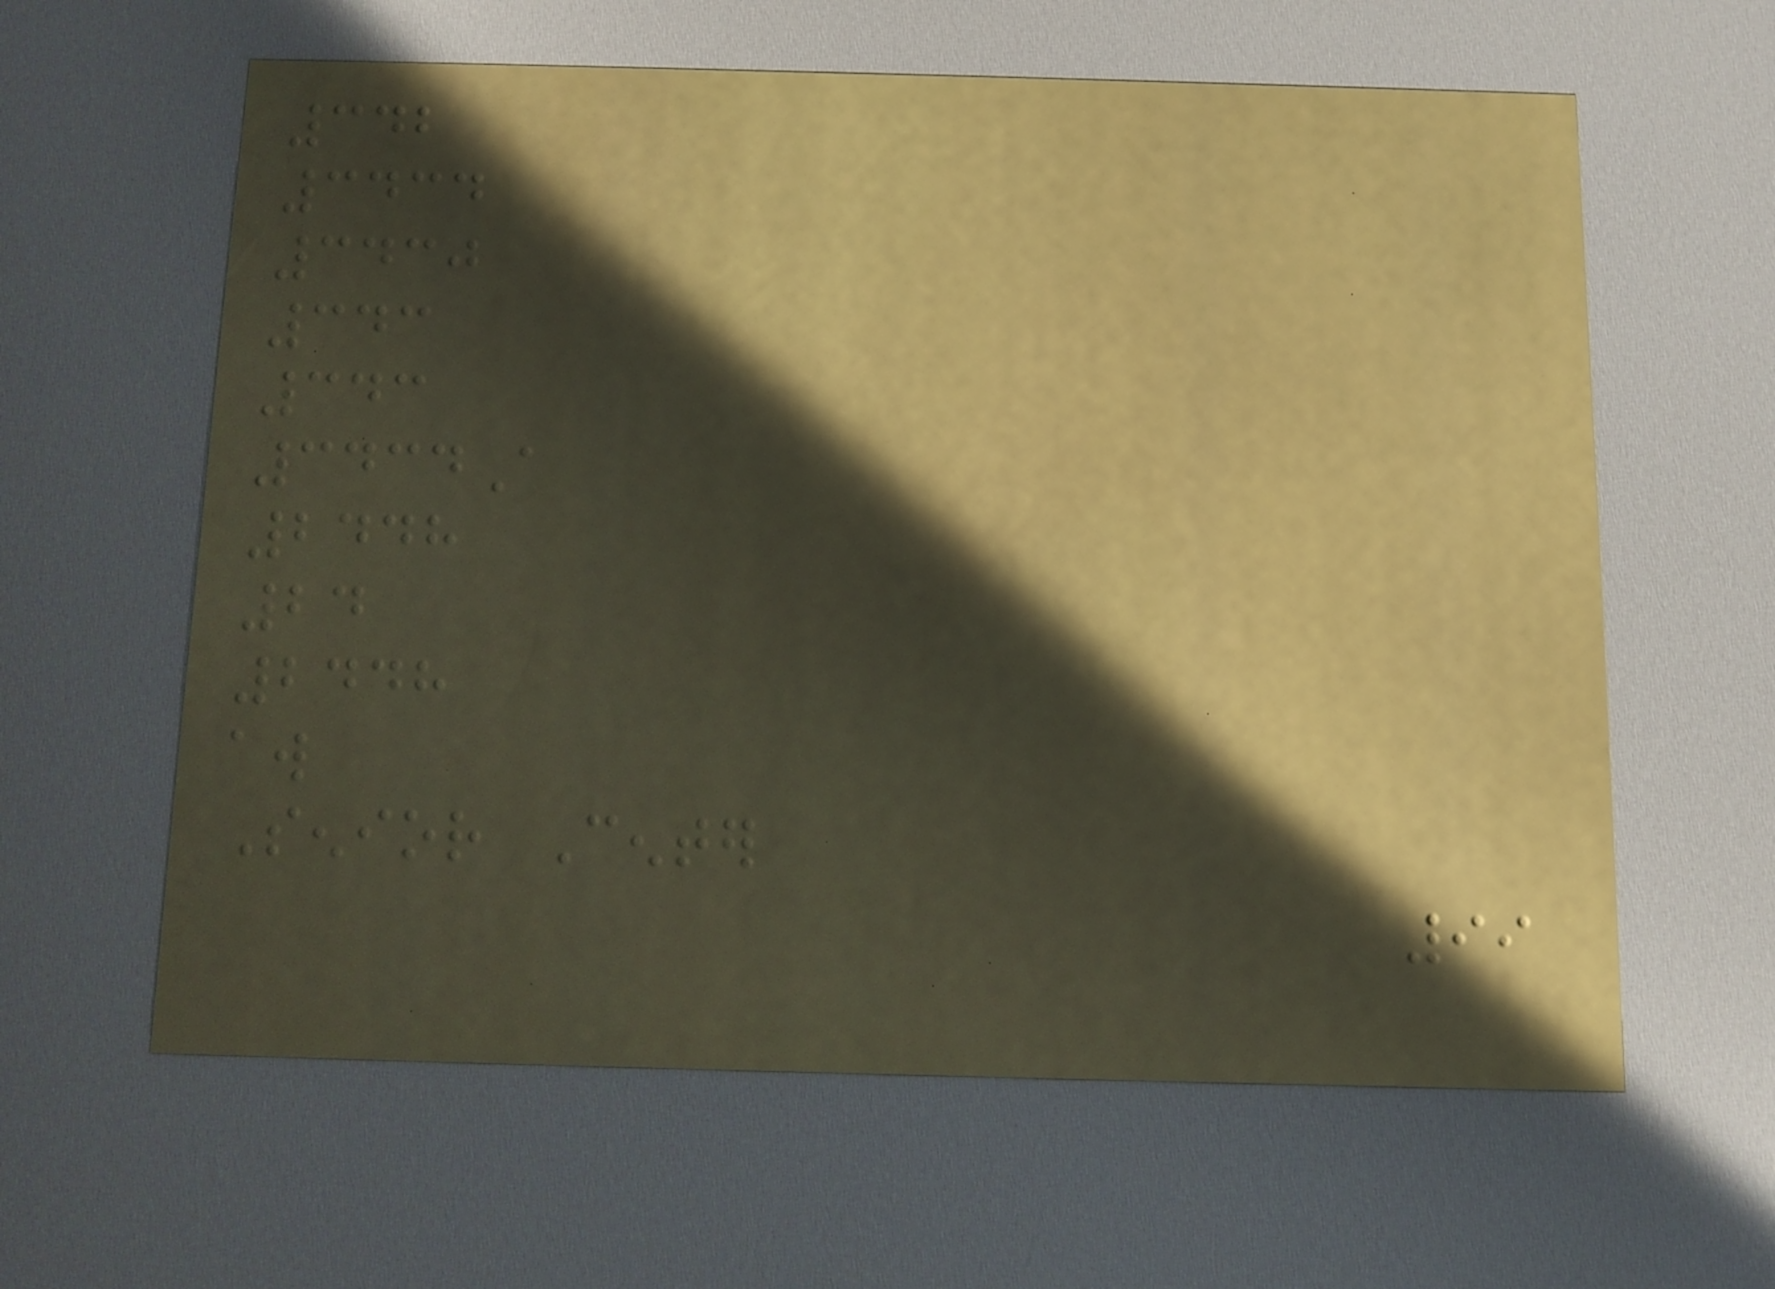342
3434
3430
343
343
3434A
2448
24
2448
aw
Senior Center
99
